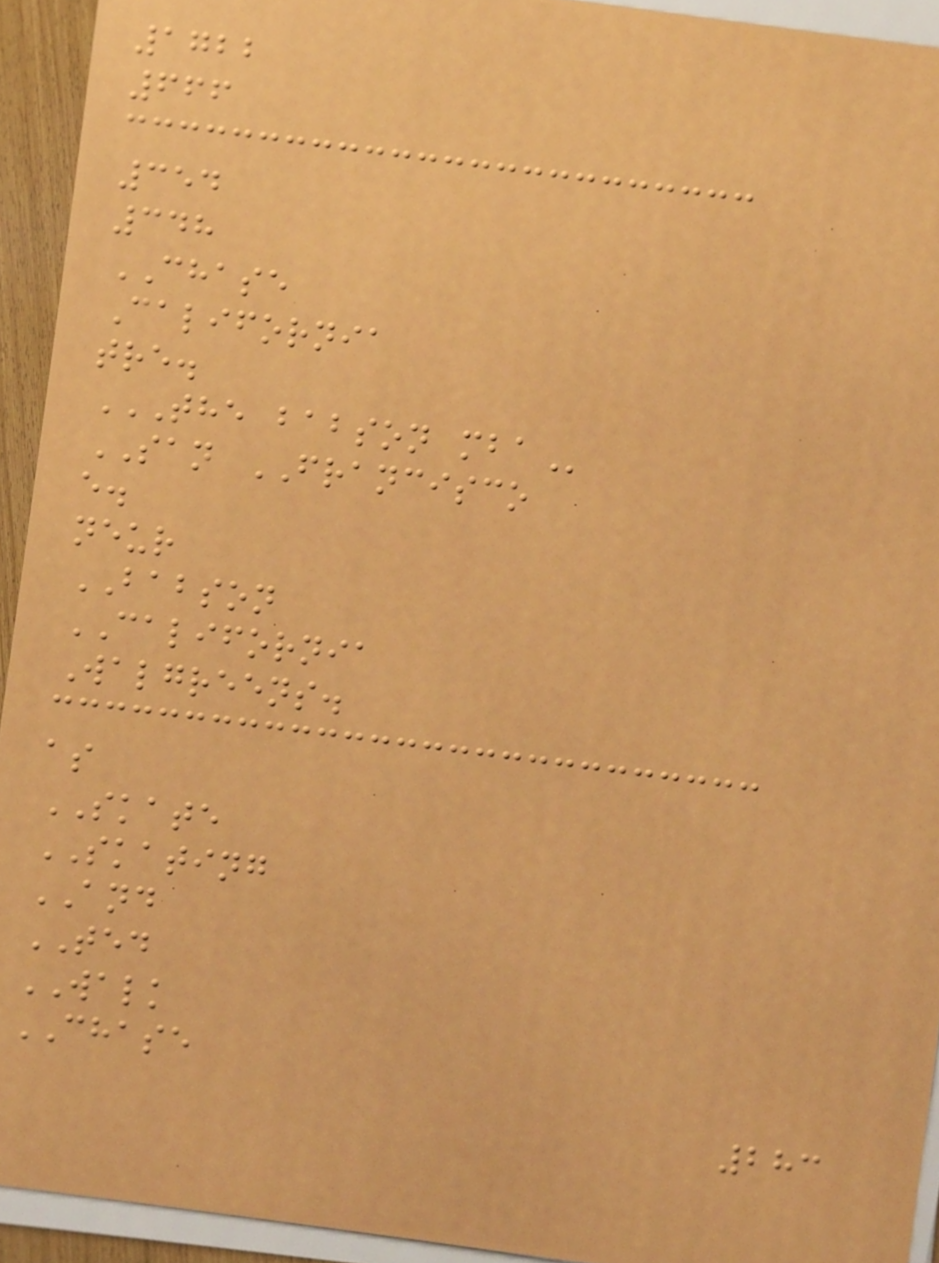1722
666
354
348
CHASE
California
tre.
THE BABSON MBA
SAN FRANCISCO
e.
neur
BABSON
CALIFORNIA
Walgreens.
as
SKATE
SKATING
AND
TED
WALK
CHASE
283
